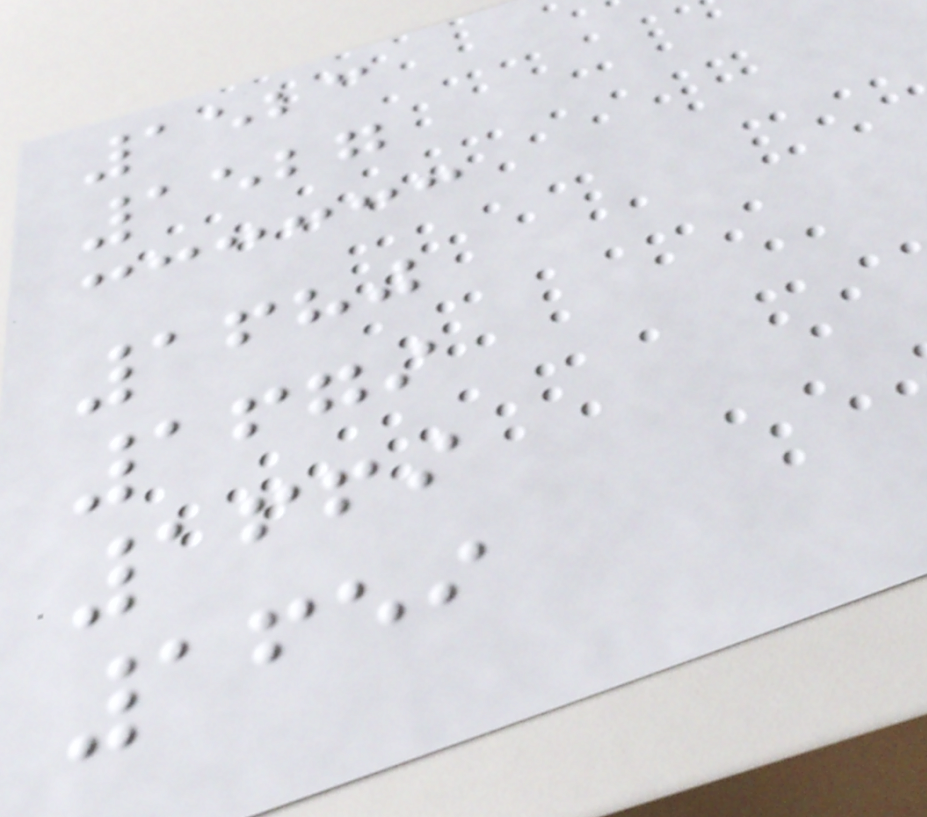1523
1527
1680
1679
1669
1659
